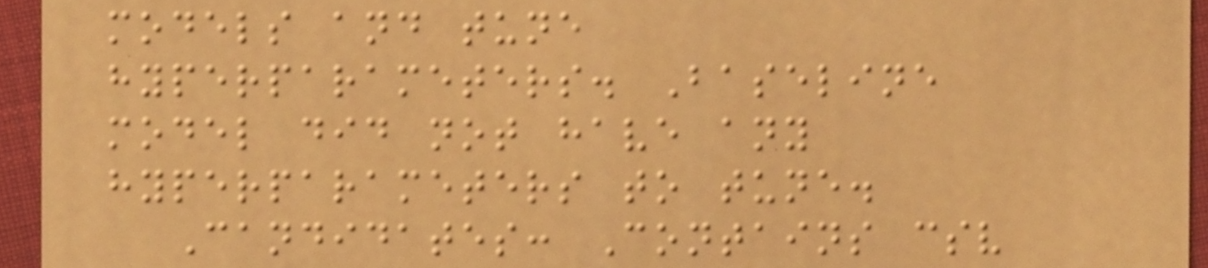models and tune
hyperparameters. Baseline
model did not have any
hyperparameters to tune.
Candidates: Contains csv
